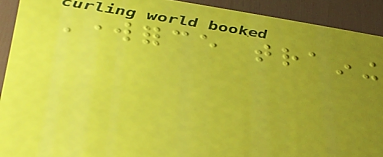Workforce training
